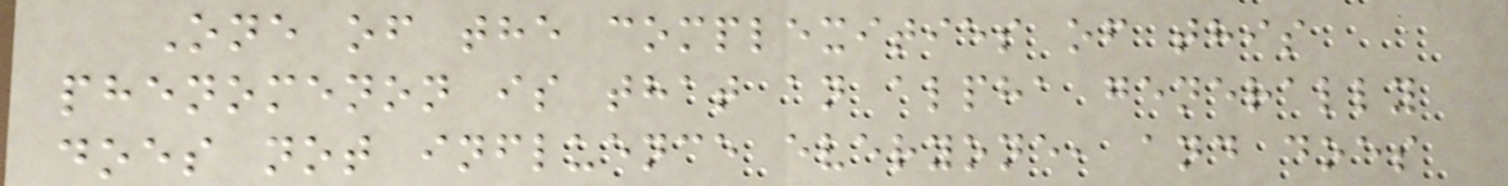One of the complexities of this
phenomenon is that an alpha generally
does not influence everyone, and does
